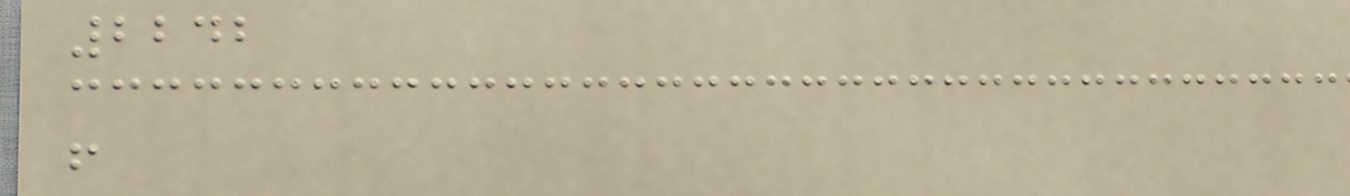2242
f
